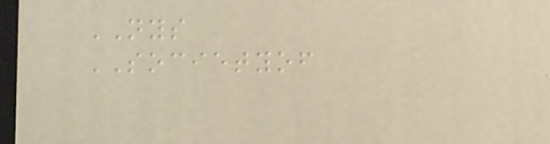NYS
SOCIETYOF
